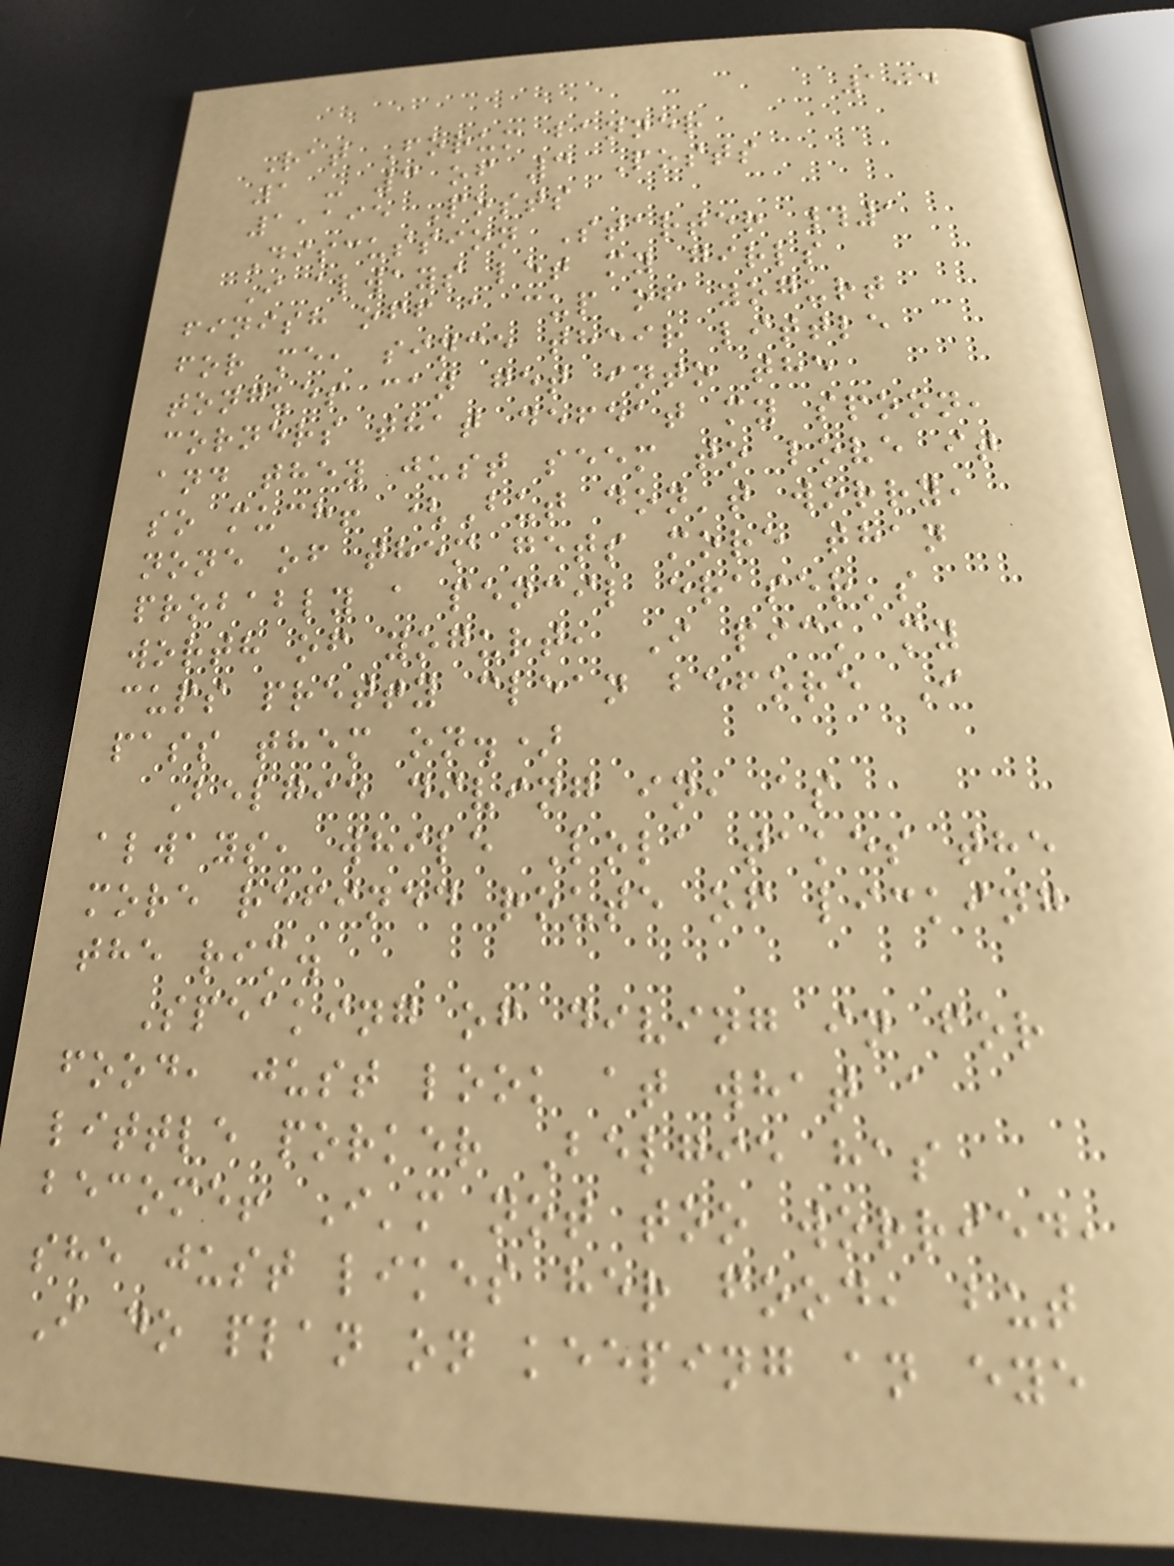104
Rat Forum banner
1 - 3 of 3 Posts
1,195 Posts
Discussion Starter #1
I always let my girls
finish off a cup of yogurt
for me, since their little
tongues can get into the
corners that defeat my spoon,
and they just seem to love it
so much! (But don't worry,
none of them gets more than
probably a pencil eraser's
worth of yogurt, I pick my
cups pretty clean before I
pass them on.)
Belgie diving in, as
always, while Lola takes the
more refined route of licking
the rim.
Speaking of diving in for
food, just look at what a
little porker Belgie has
become! I'm not too worried,
she just likes her food, but
I do plan on keeping an eye
